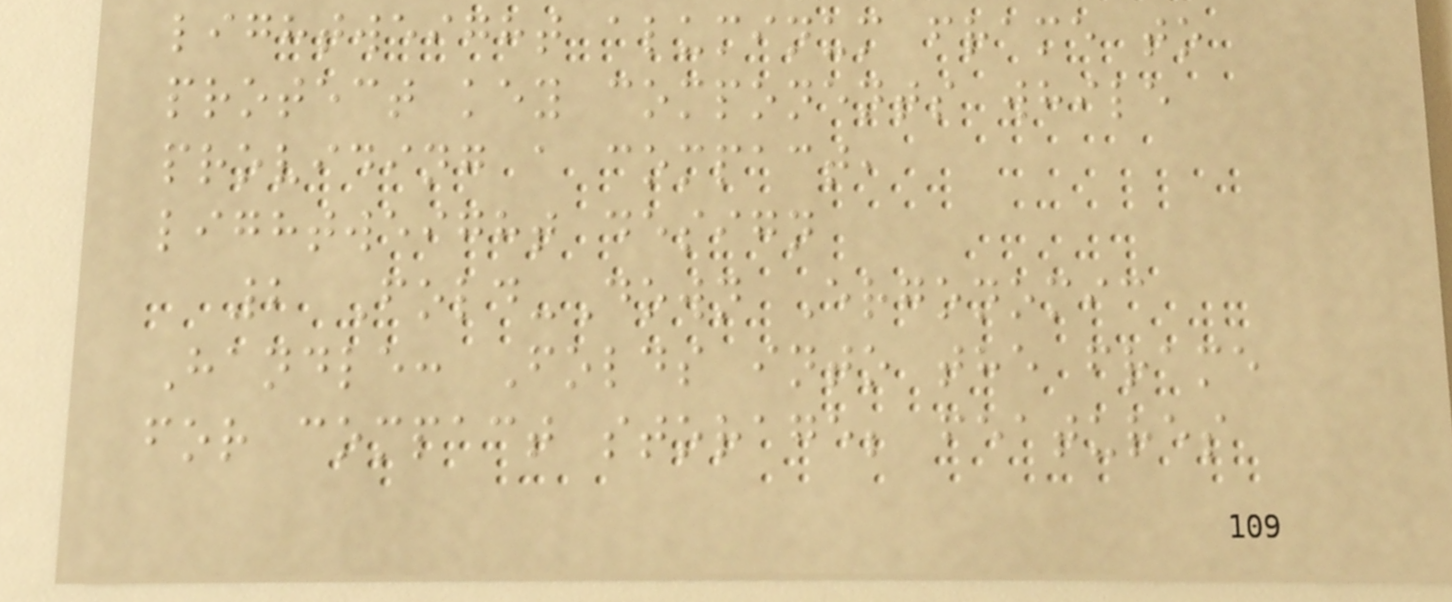lightweight aluminum frame to
protect key components while
providing a compact,
lightweight design
2 Fold-Down Ergonomic
Handle: Folds into the frame
for compact storage; features
